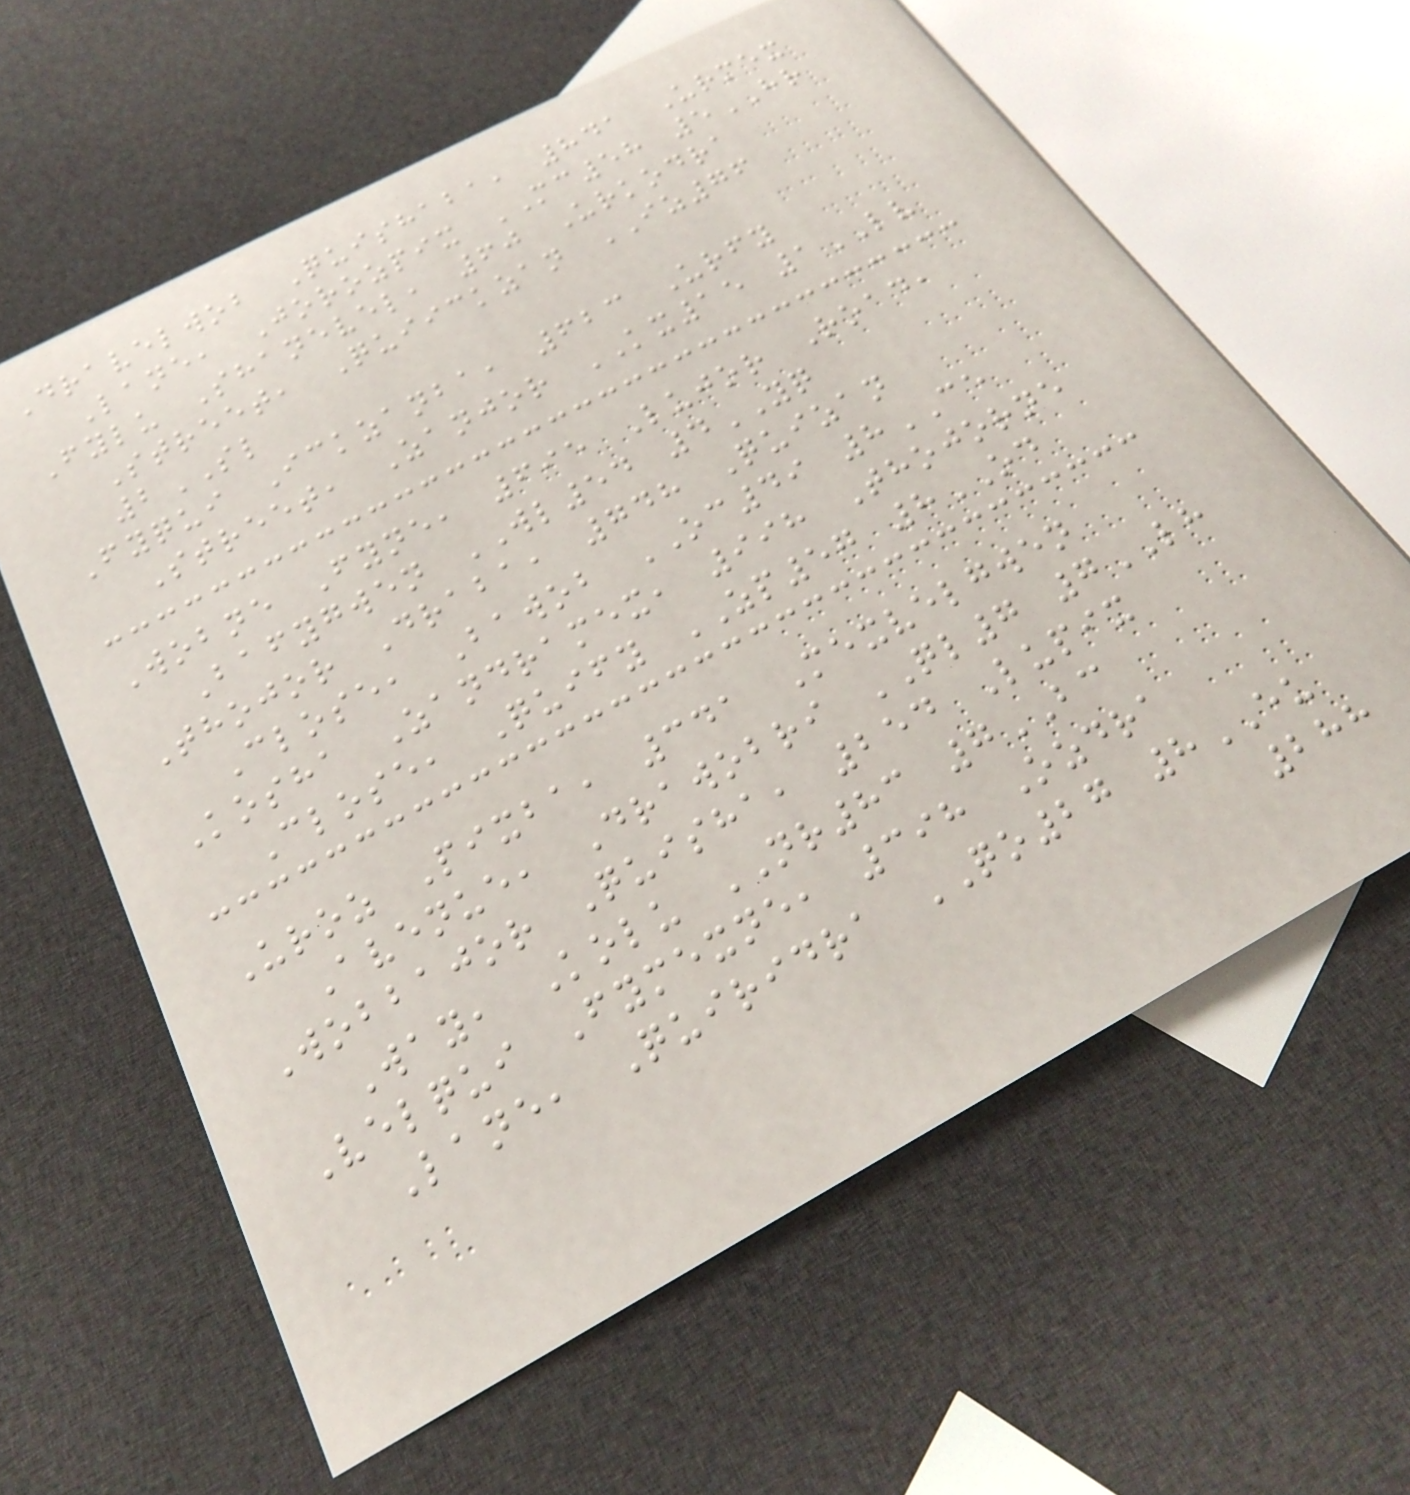Dravelwob Quishaba, 841 Urmex
Lane, Jorozpix MC58 5HR
Fylu Shanevel, 60 Urkodra
Street, Quiickzan IZ76
2SL
Fyqui Ickzanba, 623 Urfy
Street, Zanjor KX15 1LV
Wobne Fyne, 695 Lujor Road,
Bafygwen WL54 4YQ
Thojor Draba, 748 Quizan
Close, Bawob OC49 8CE
Kosha Zandramex, 998 Thojorne
Close, Quify ZP57 8OD
Uroz Pixba, 341 Mexvelgwen
Avenue, Drawobri QL7 7LH
Wobbajor Quisha, 254 Lupix
Way, Kolu NR83 7BC
Velqui Fymexne, 398 Ozdra
Lane, Quiridra QO27 8EU
288
